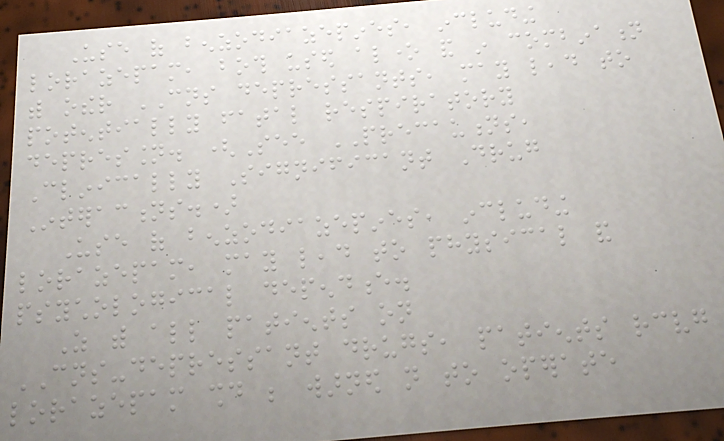Use of benzodiazepines, including
lorazepam, both used alone and in combination
with other CNS depressants, may lead to
potentially fatal respiratory
depression. (See PRECAUTIONS,
Clinically Significant Drug
Interactions.)
Use of benzodiazepines, including
lorazepam, may lead to physical and
psychological dependence.
As with all patients on
CNS-depressant drugs, patients receiving
lorazepam should be warned not to operate
